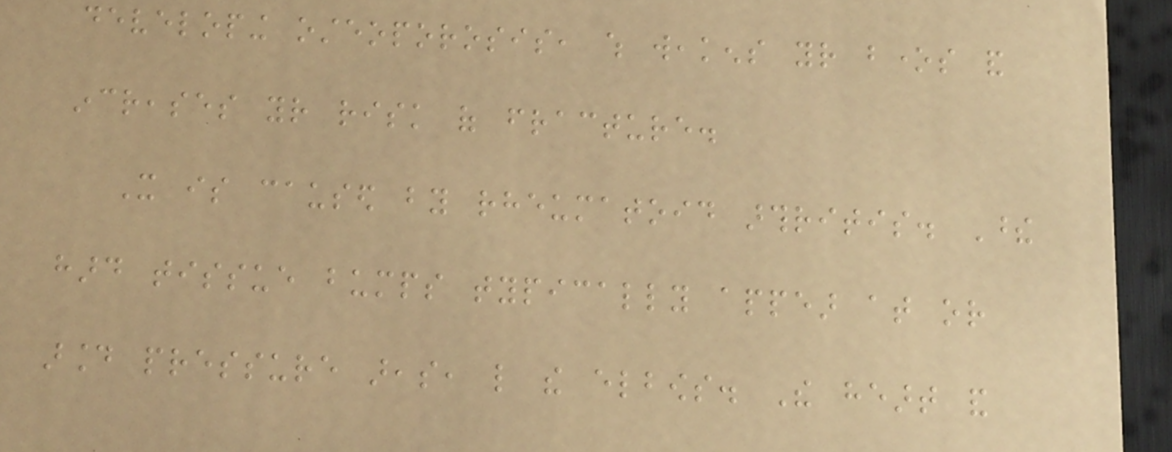developing osteoporosis, which weakens your bones and
increases your risk of fracture.
It is caused by rheumatoid arthritis. These
hard tissue bumps typically appear at or
around pressure areas, like the elbows. The heart and
